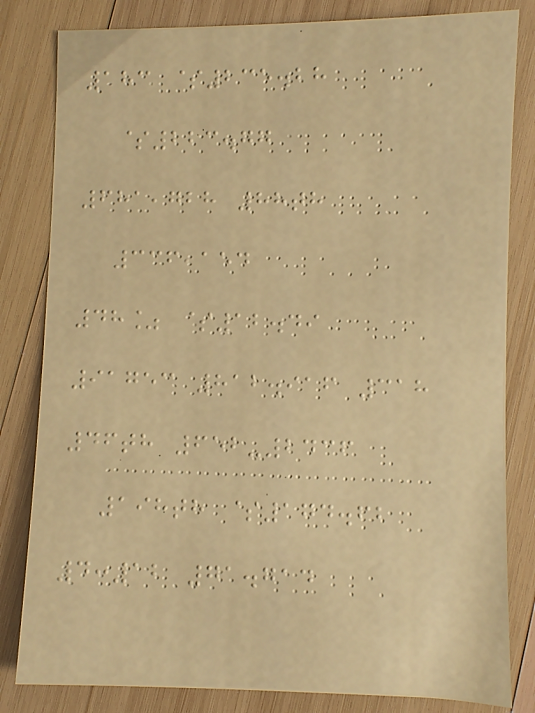183 $235.28
$223.77
681,728 88th
336,154
48% $12.49
91753 812.916 318
46th 652-2436
198th $174.62
4:12 71.714
